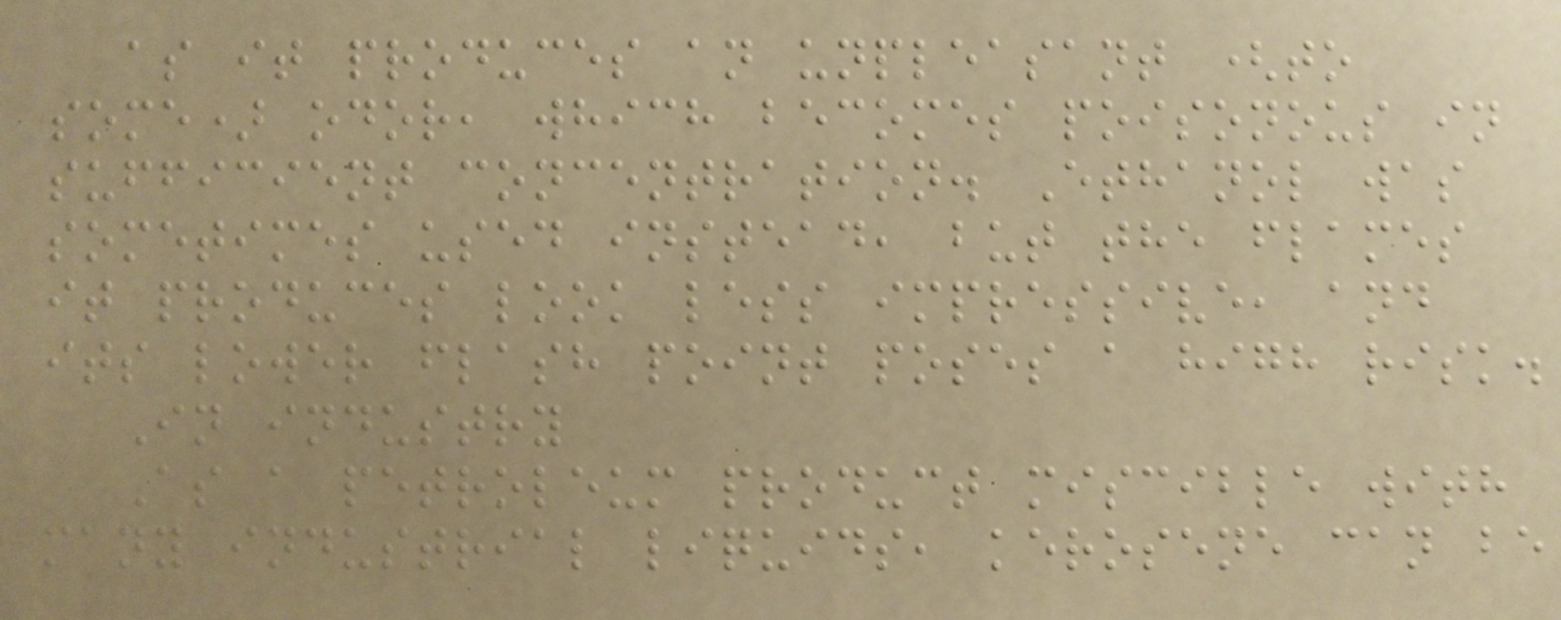as it produces an unpleasant (to
some) odor, which becomes poisonous in
sufficient concentration. Ethanol was
sometimes used instead, but the flames
it produces look less impressive, and
its lower flash point poses a high risk.
In industry
As a petroleum product miscible with
many industrial liquids, kerosene can be
